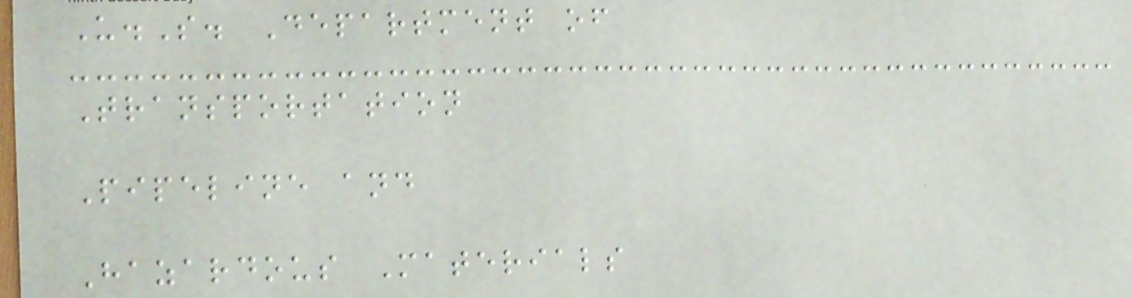U.S. Department of
Transportation
Pipeline and
Hazardous Materials
